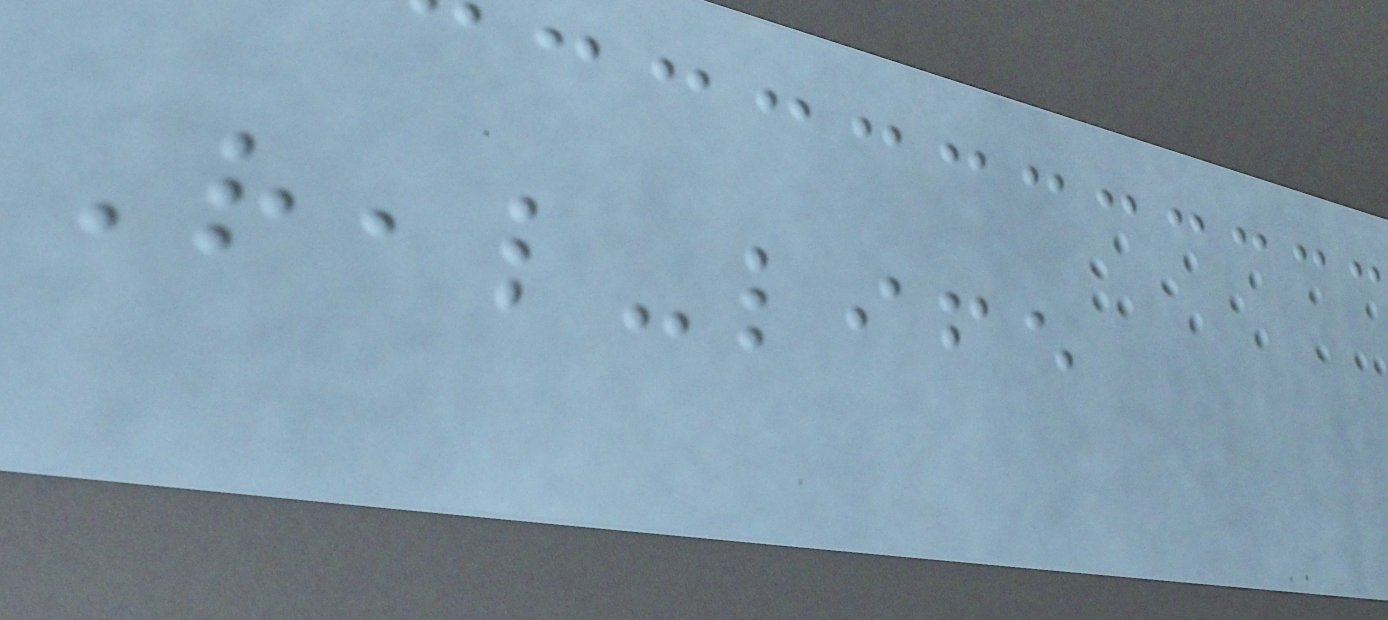Real-life
